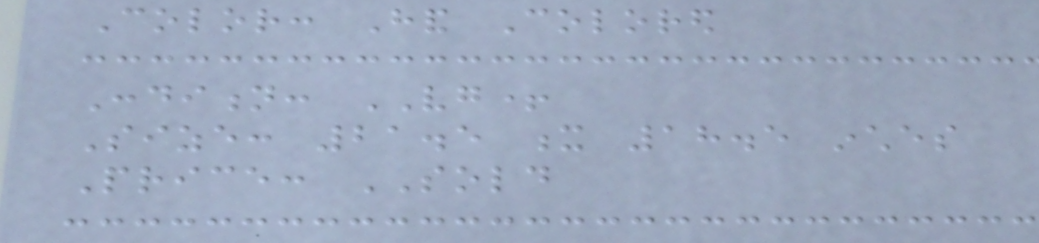Color: Hand Colored
Condition: VG+
Size: 21.5 x 18.5 inches
Price: SOLD
